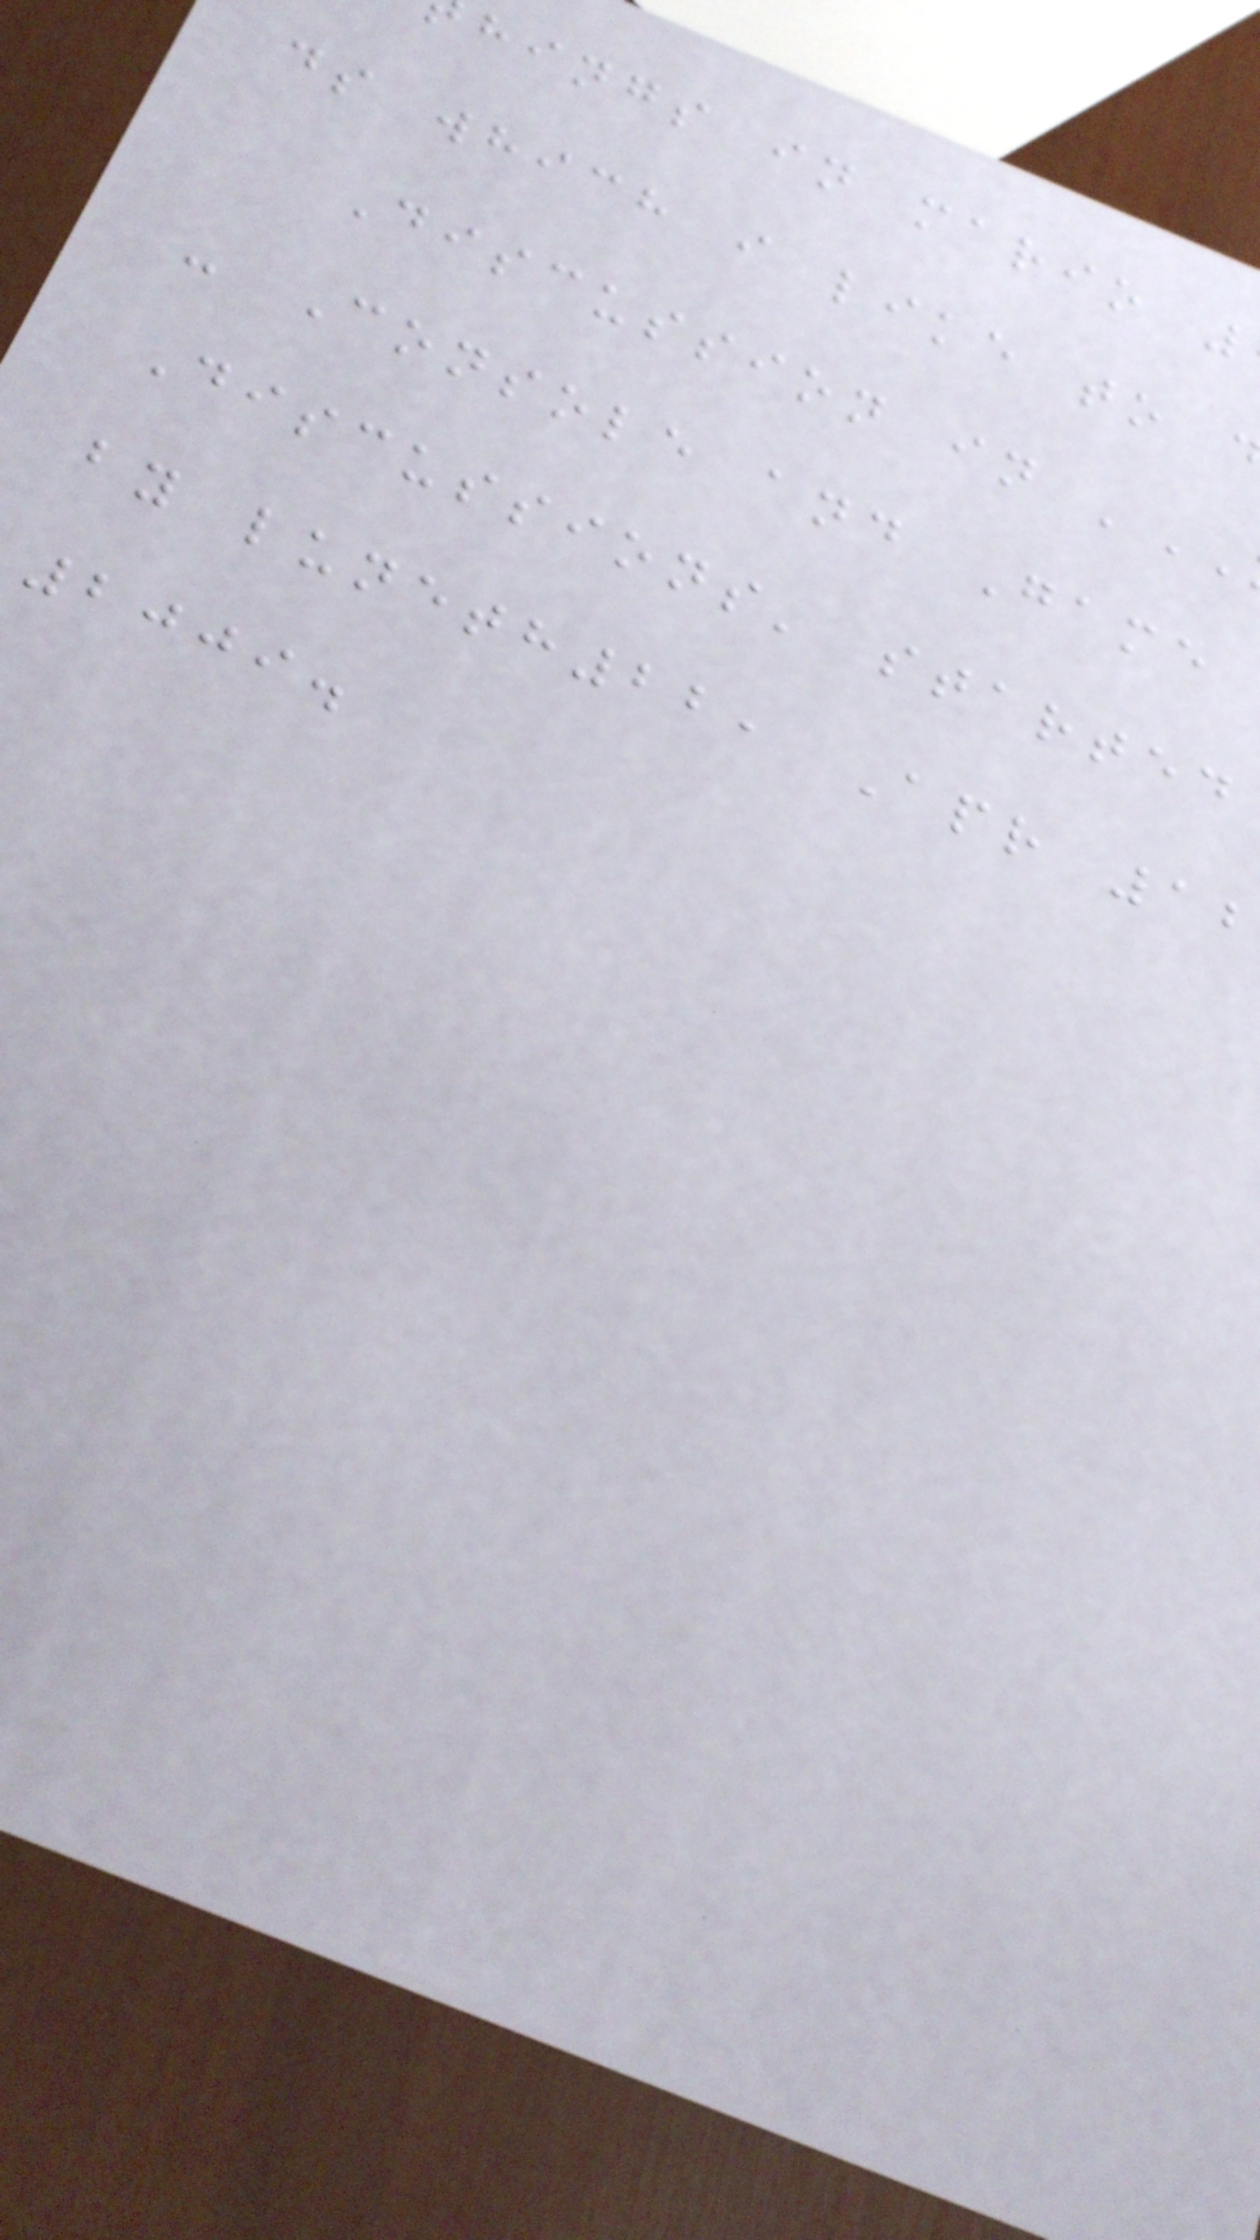hings in mario
ds which i like to
Discussion in '
- Console and Game
Discussions' started
by luneth22, Apr 12
2009.
